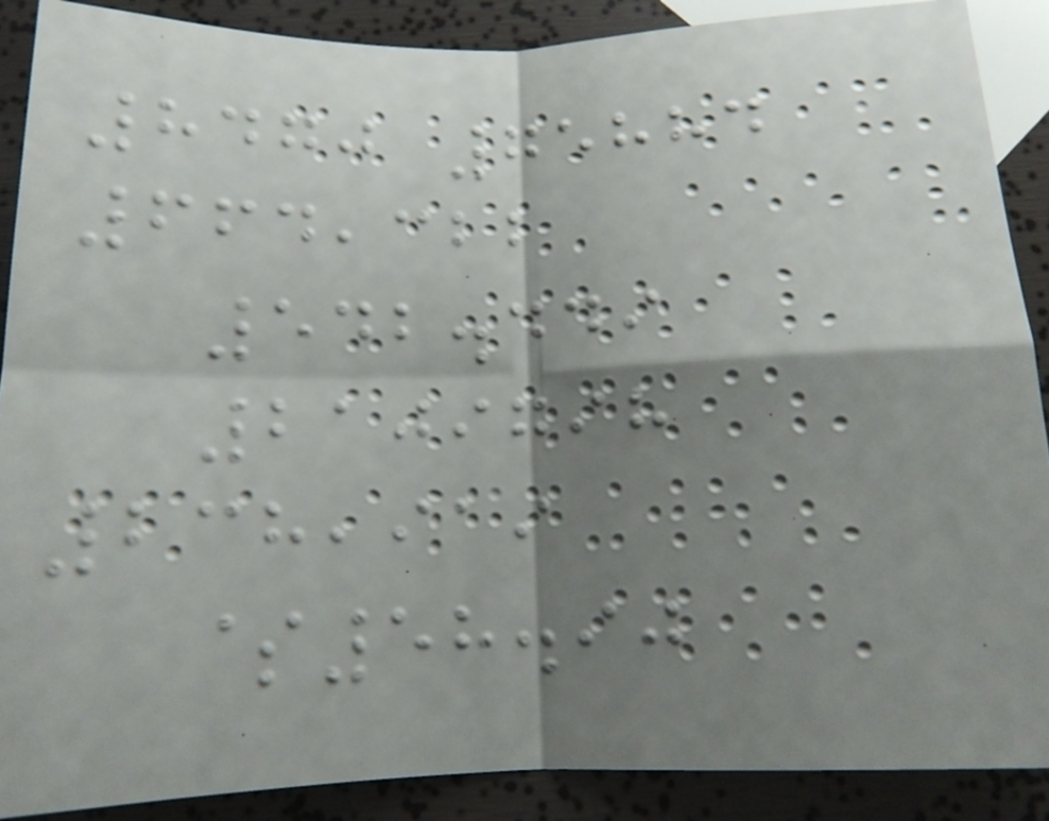8470 75884
664,322
542.449
2109798
238,919
$58.90
